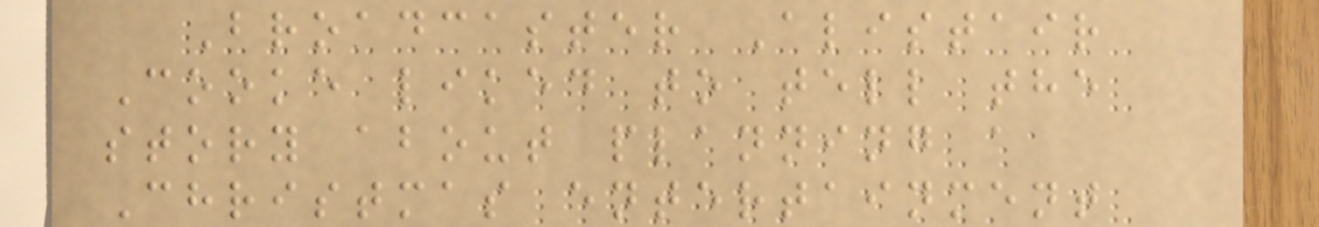Broadcaster Alistair
Cooke liked to tell the
story about planning a
Christmas entertainment
